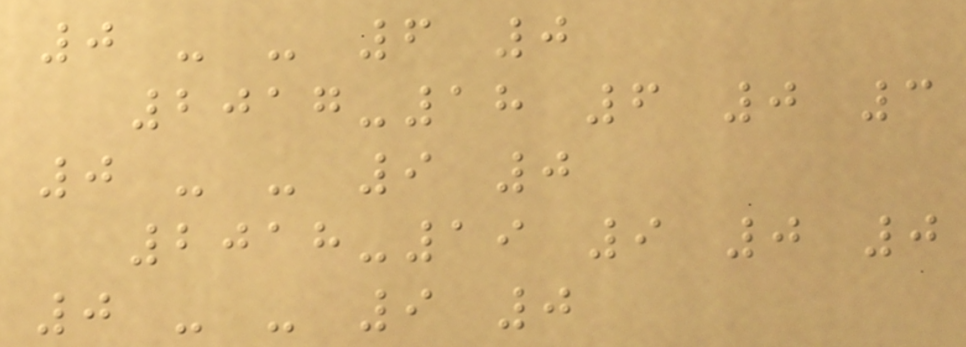0 - - 6 0
2017-18 6 0 3
0 - - 9 0
2018-19 9 0 0
0 - - 9 0
